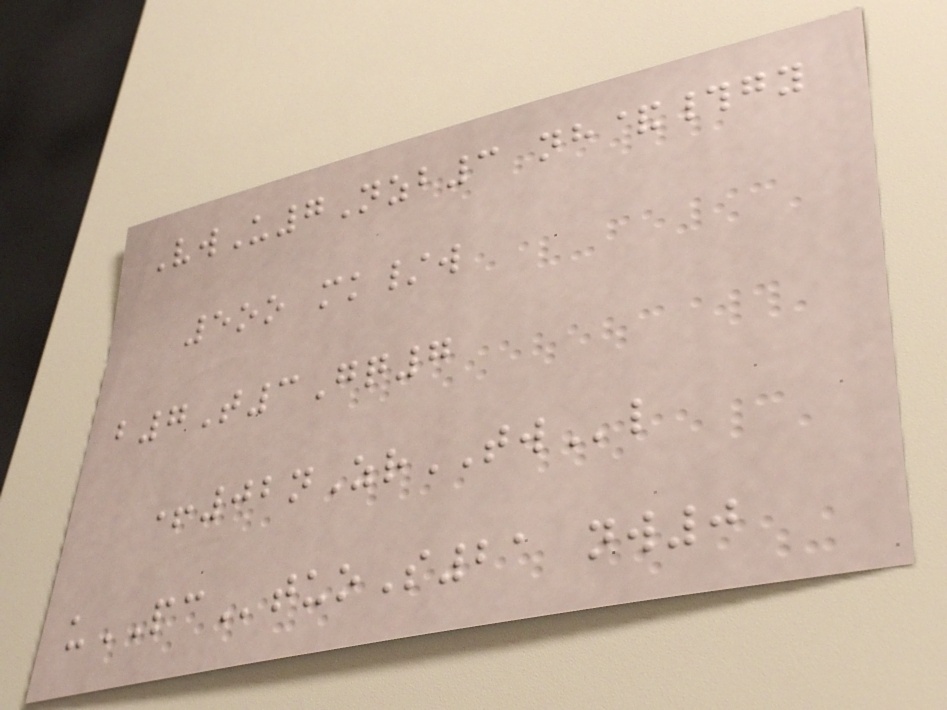VwU7Nzb3 nh&#gy
5oo mk/w
b7T3Gq7
+02nZrTWl
uPCtuoS21 nw0
